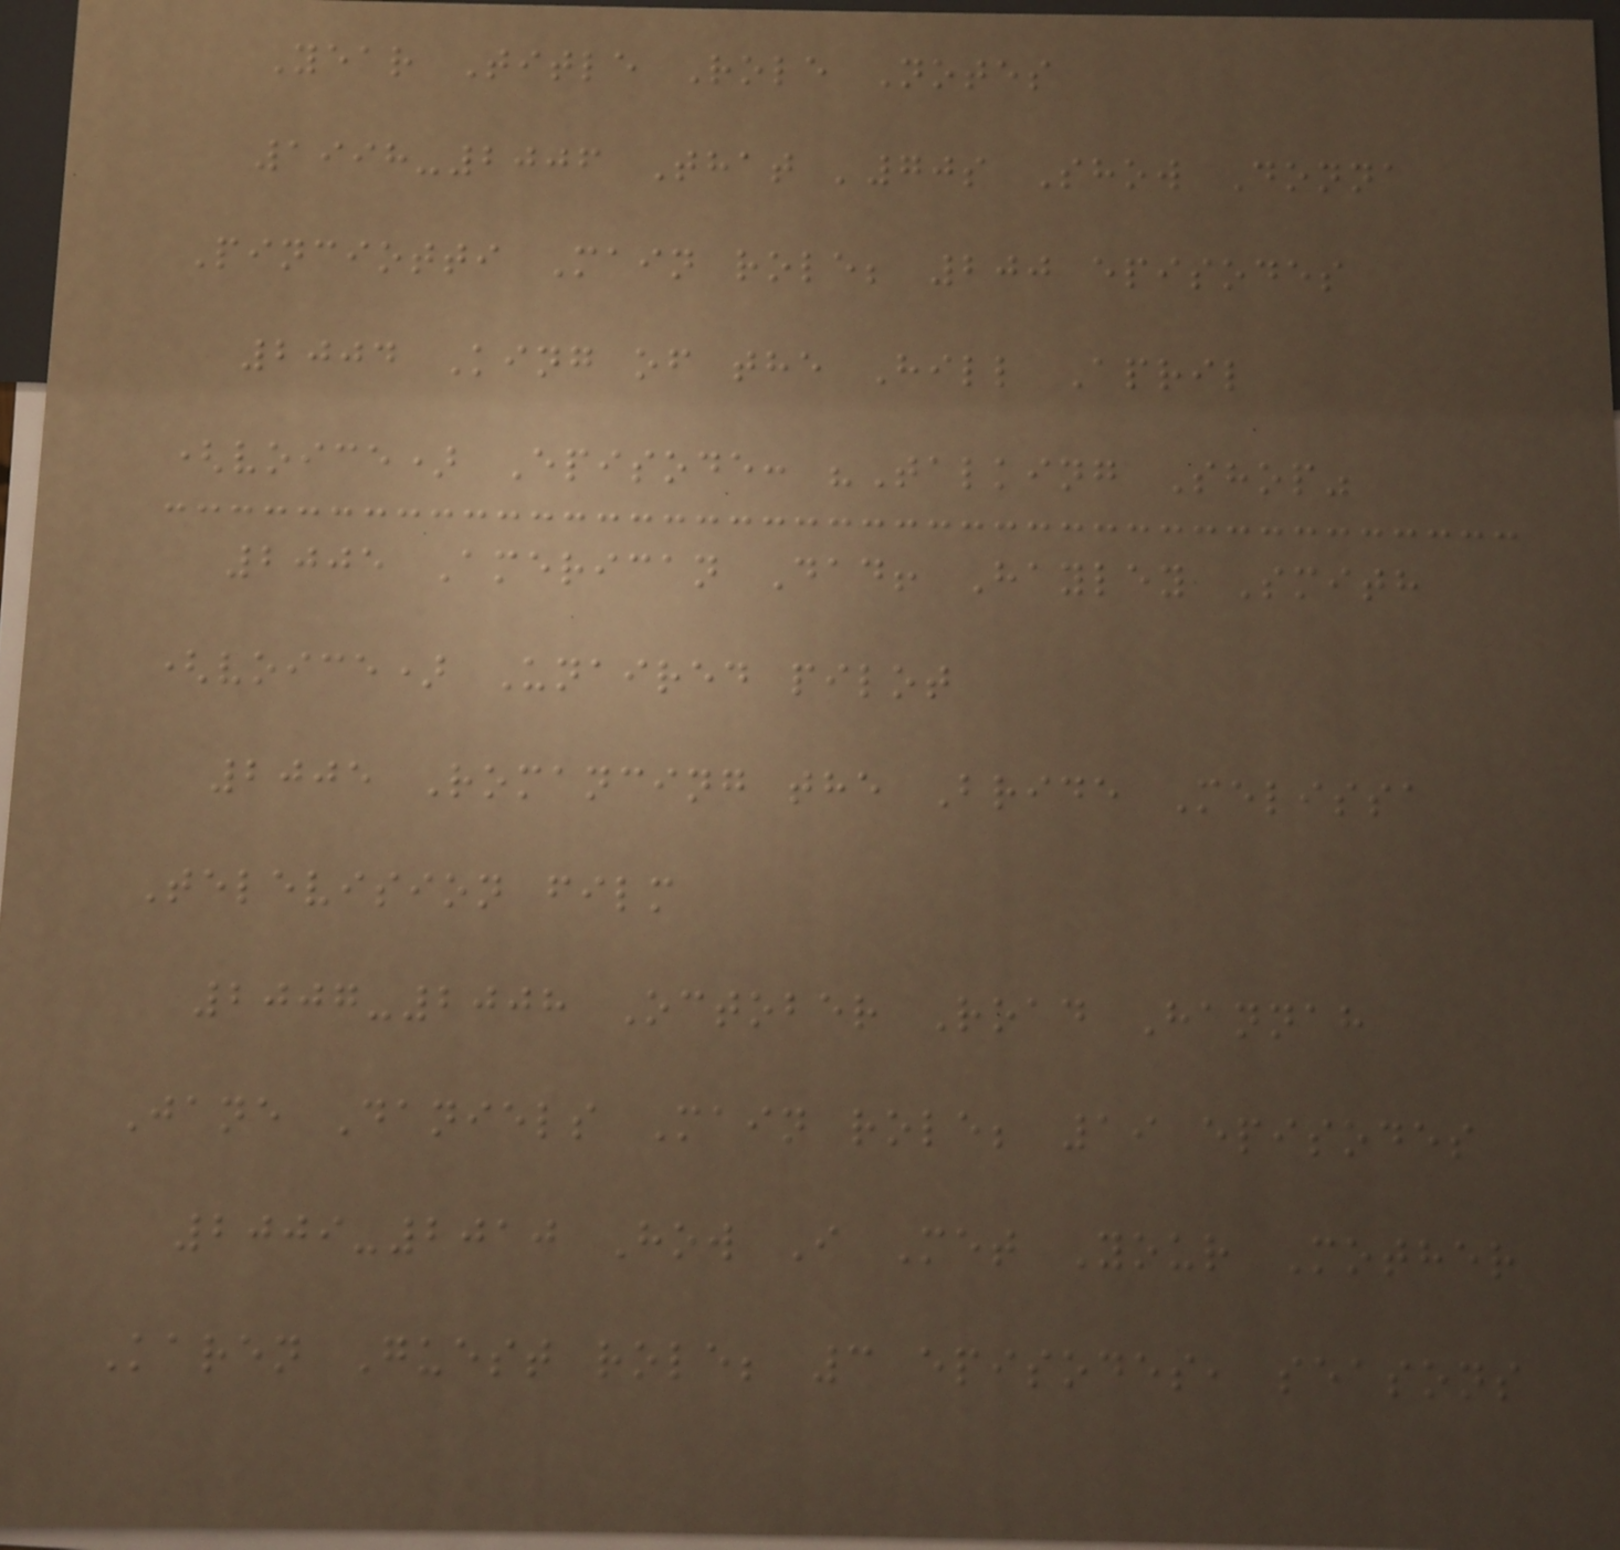Year Title Role Notes
1998-2006 That '70s Show Donna
Pinciotti Main role; 200 episodes
2004 King of the Hill April
(voice) Episode: "Talking Shop"
2005 American Dad! Hayley Smith
(voice) Unaired pilot
2005 Romancing the Bride Melissa
Television film
2007-2008 October Road Hannah
Jane Daniels Main role; 19 episodes
2009-2010 How I Met Your Mother
Karen Guest role; 3 episodes, seasons
